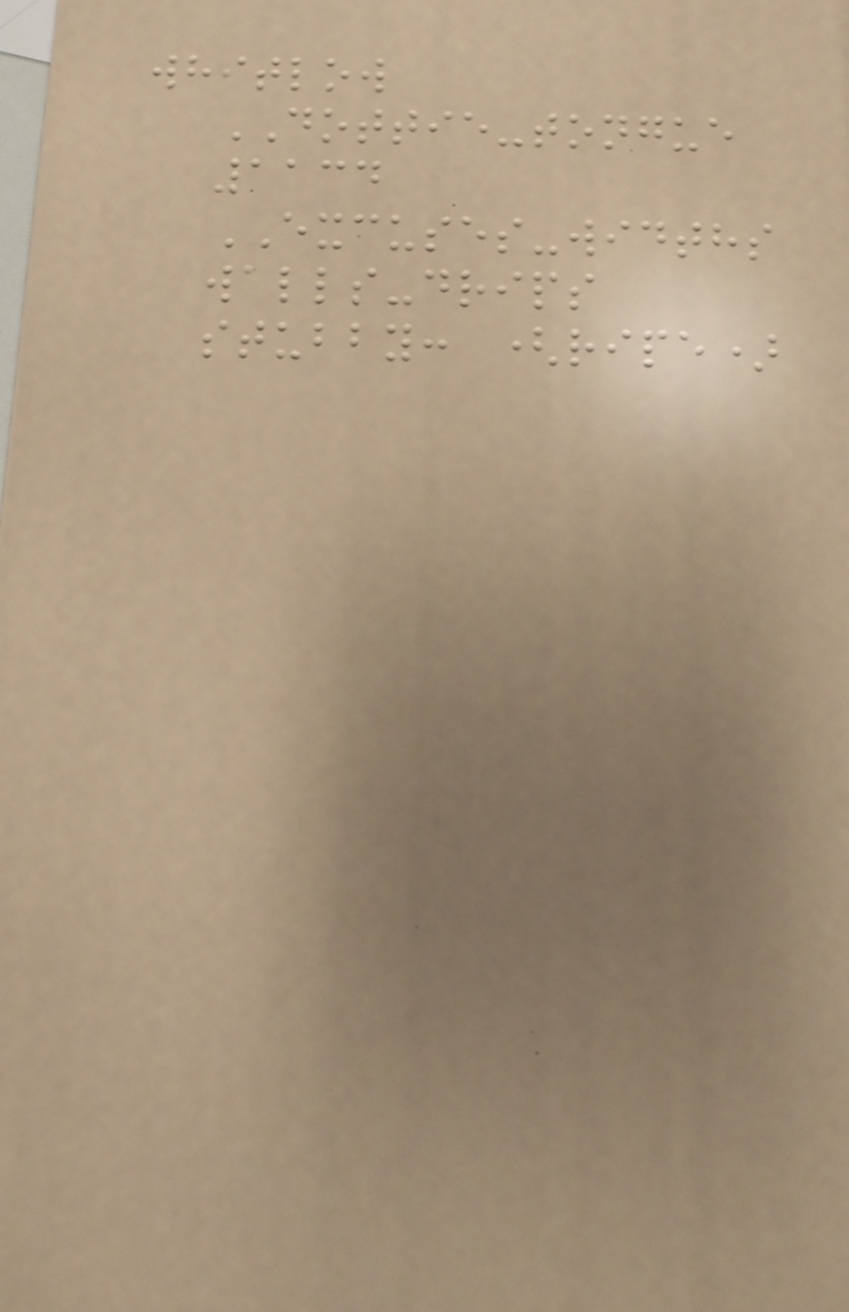whitlow
DOTTIE-tongue
1134
EXCUSES-widths
walls-drips
stubby: (ripe)
